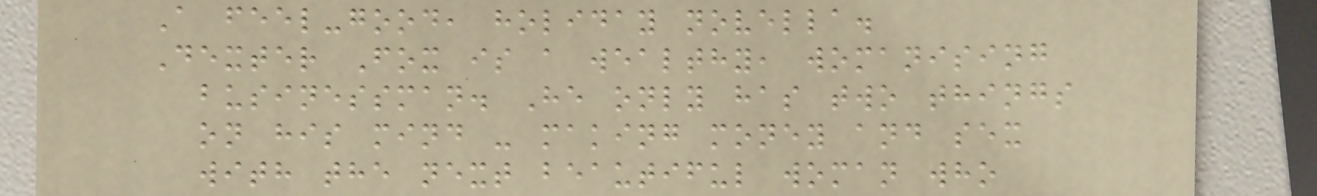A feel-good, holiday novella.
Dexter Fox is a wealthy, womanising
businessman. He only has two things
on his mind - making money and sex
with the next beautiful woman who
